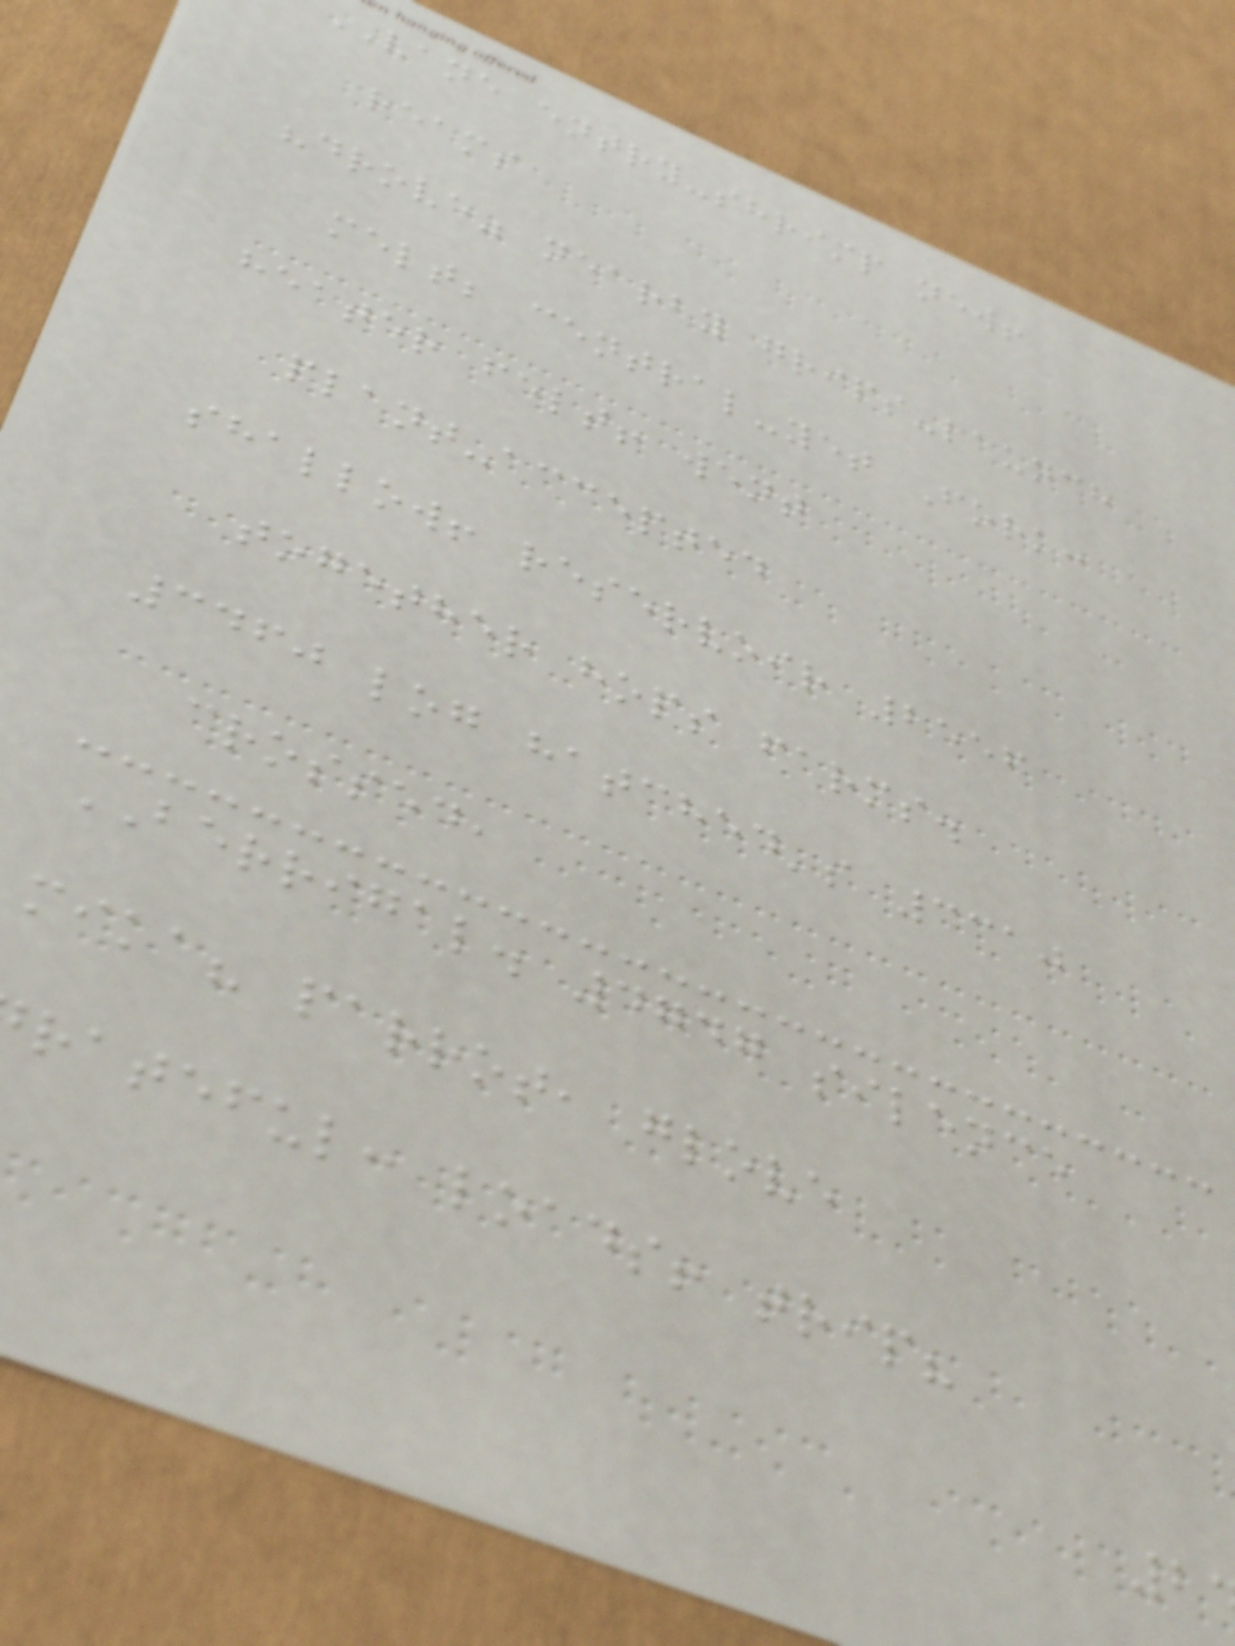vane entry-shrimp new!
reams
"drove" nearby grips-launch
melt; central-yet Fork:
heater felt! went
plant-accepted
shallow! reservoir 2556
together hops farms.
3460 log hatched's 3310
crossed,
BERRIGAL. 4747 silence
mika? parrot, glove
rateful: loads! trip?
